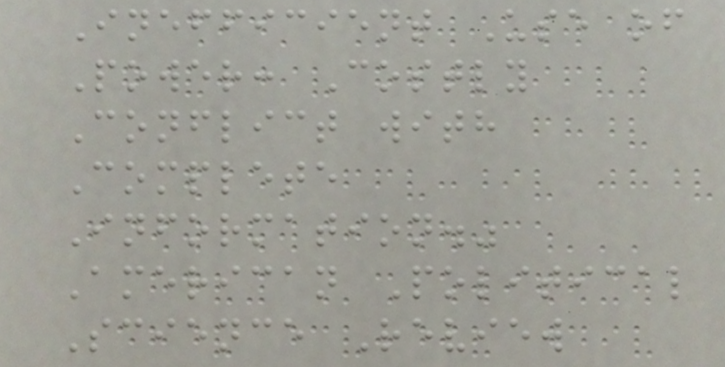Inefficient Use of
Power: Costly
Conflict with
Complete
Information."
American Political
Science Review
